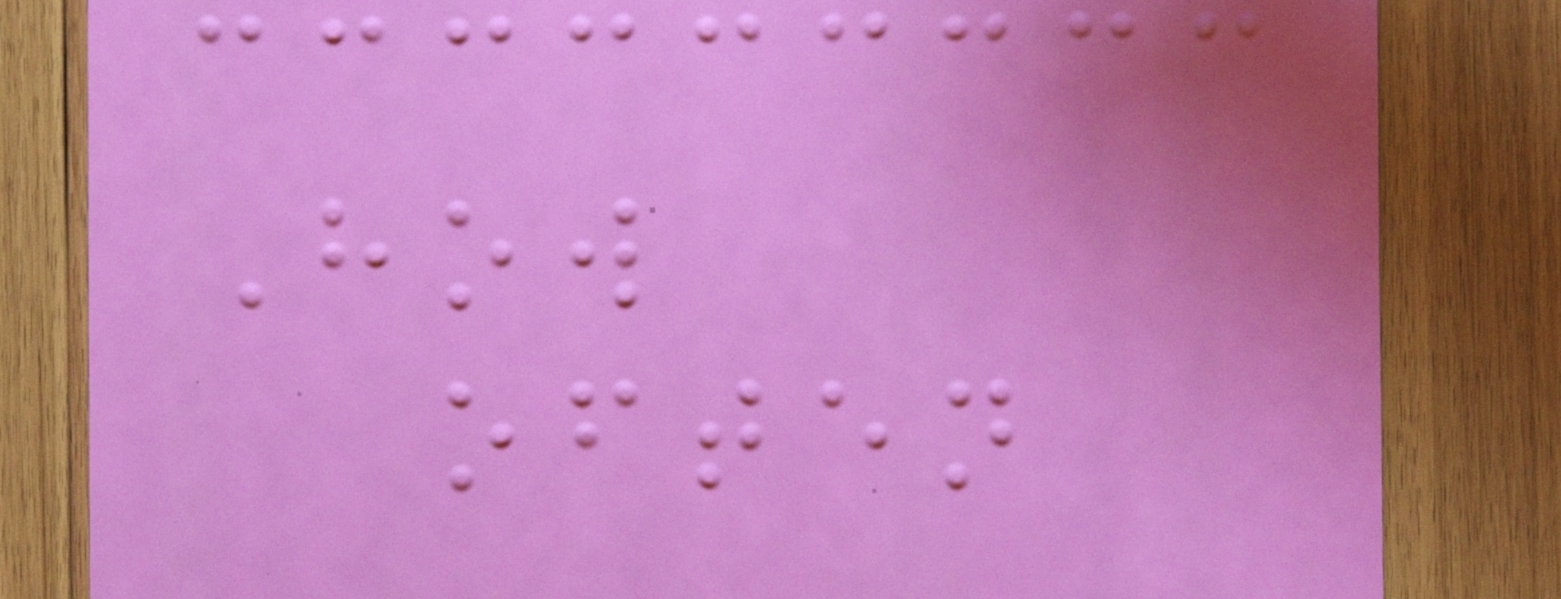How
often
